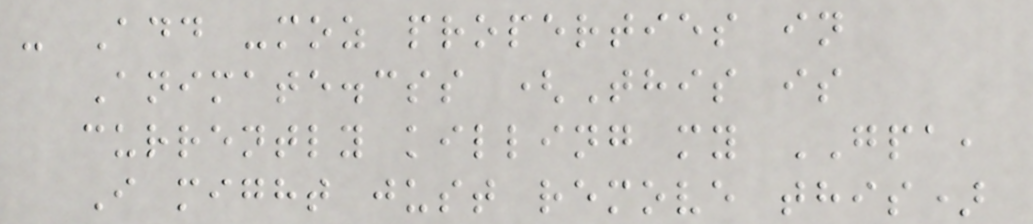- Add -moz properties in
Animate.css (This is
currently killing my GPA,
I might just remove this)
